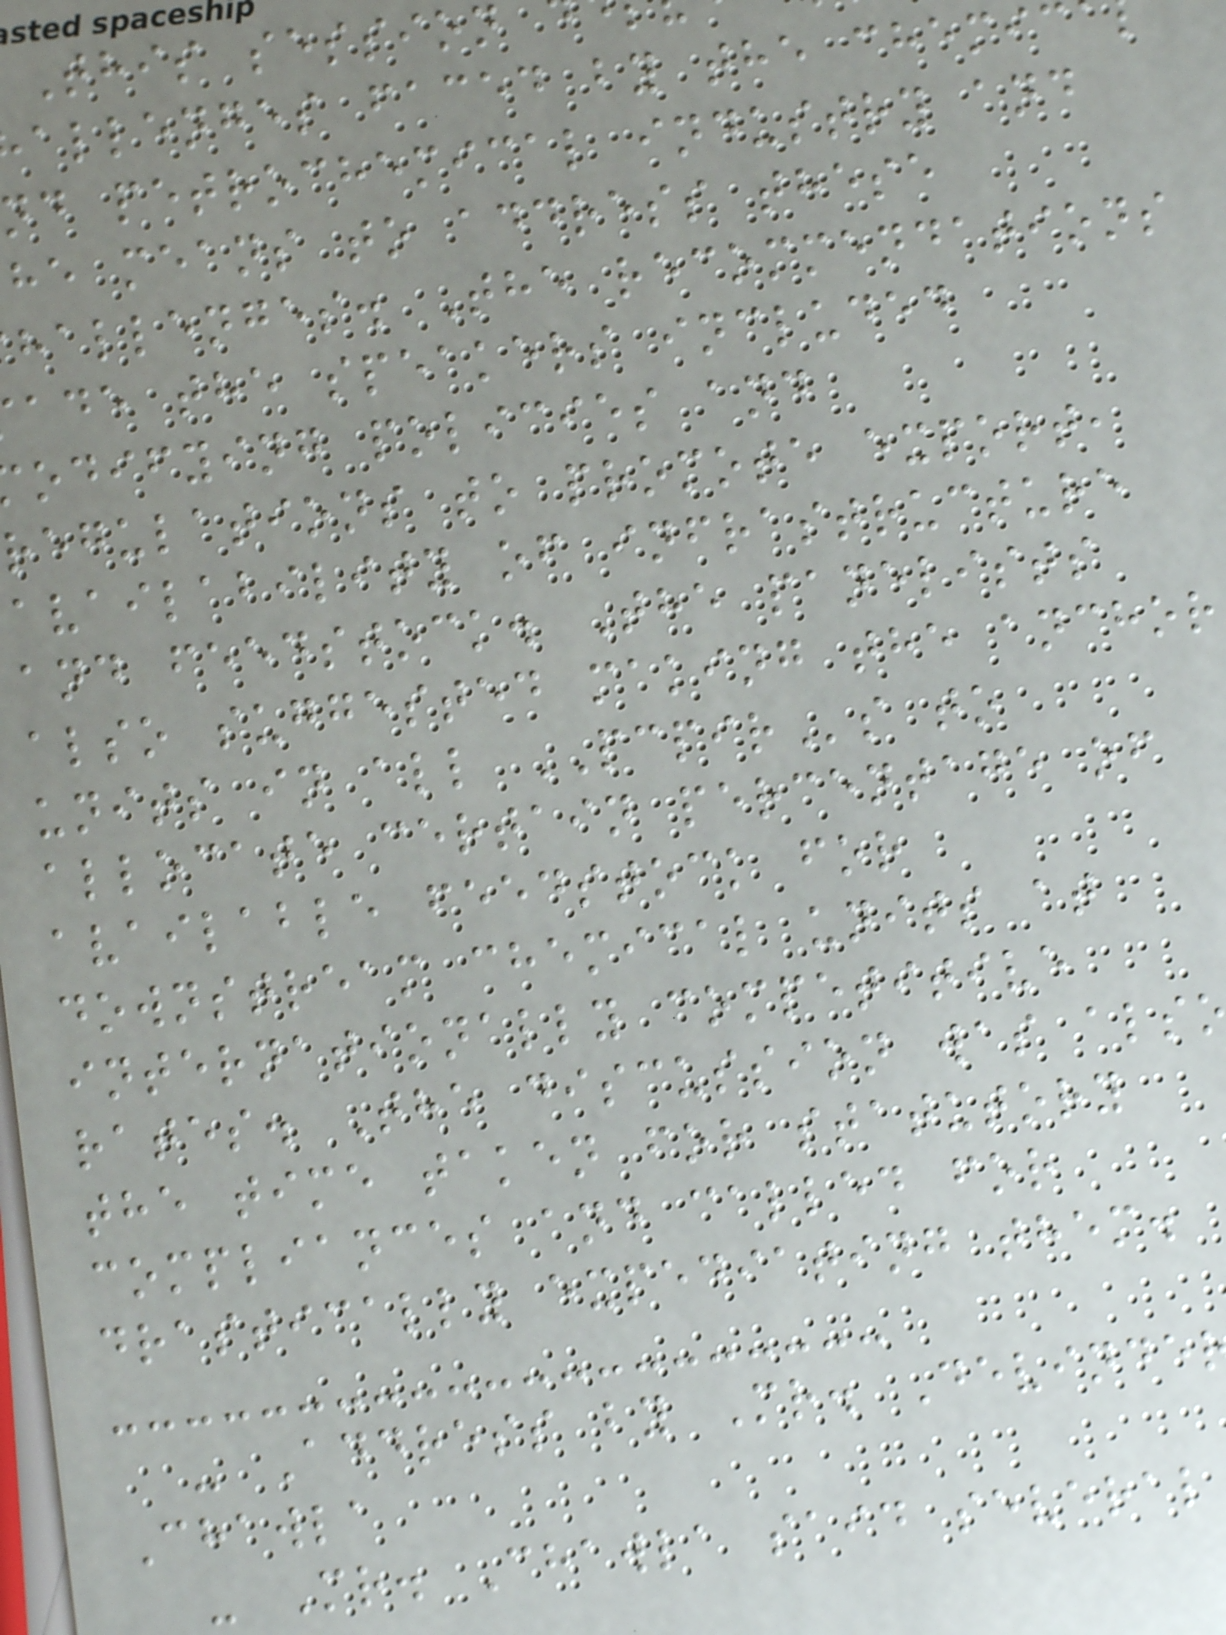This session
allenges faced by the chemic
nd petrochemical industry and
he means to address these
hallenges. The recommendations
ade the speakers included
odifying policies and
regulations to promote export,
availability of infrastructure
and feedstock. The panelists
also suggested making the anchor
units in all PCPIRs to
allocate certain percentage of
available feedstock for
downstream chemical units at
internationally competitive
rates. The discussion was als
the time taken for statutory
compliances and called for
drastically expediating them.
- Address by Mr. Devinde
Chawla
- Mr. Chawla said several
